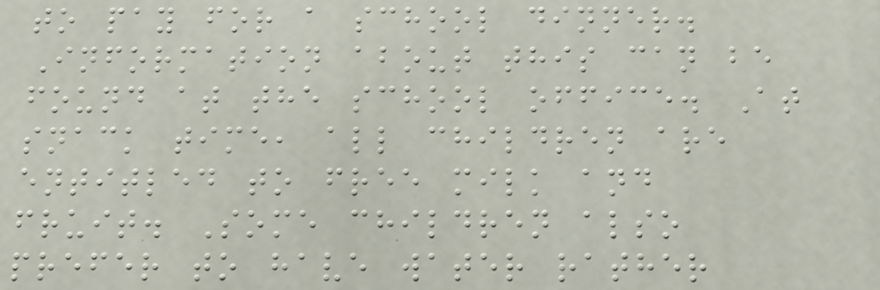to pay for a school dinner.
Information about this can be
found at the school office. At
snack time, all children are
entitled to free milk and
fruit. Some children also
prefer to have water rather
